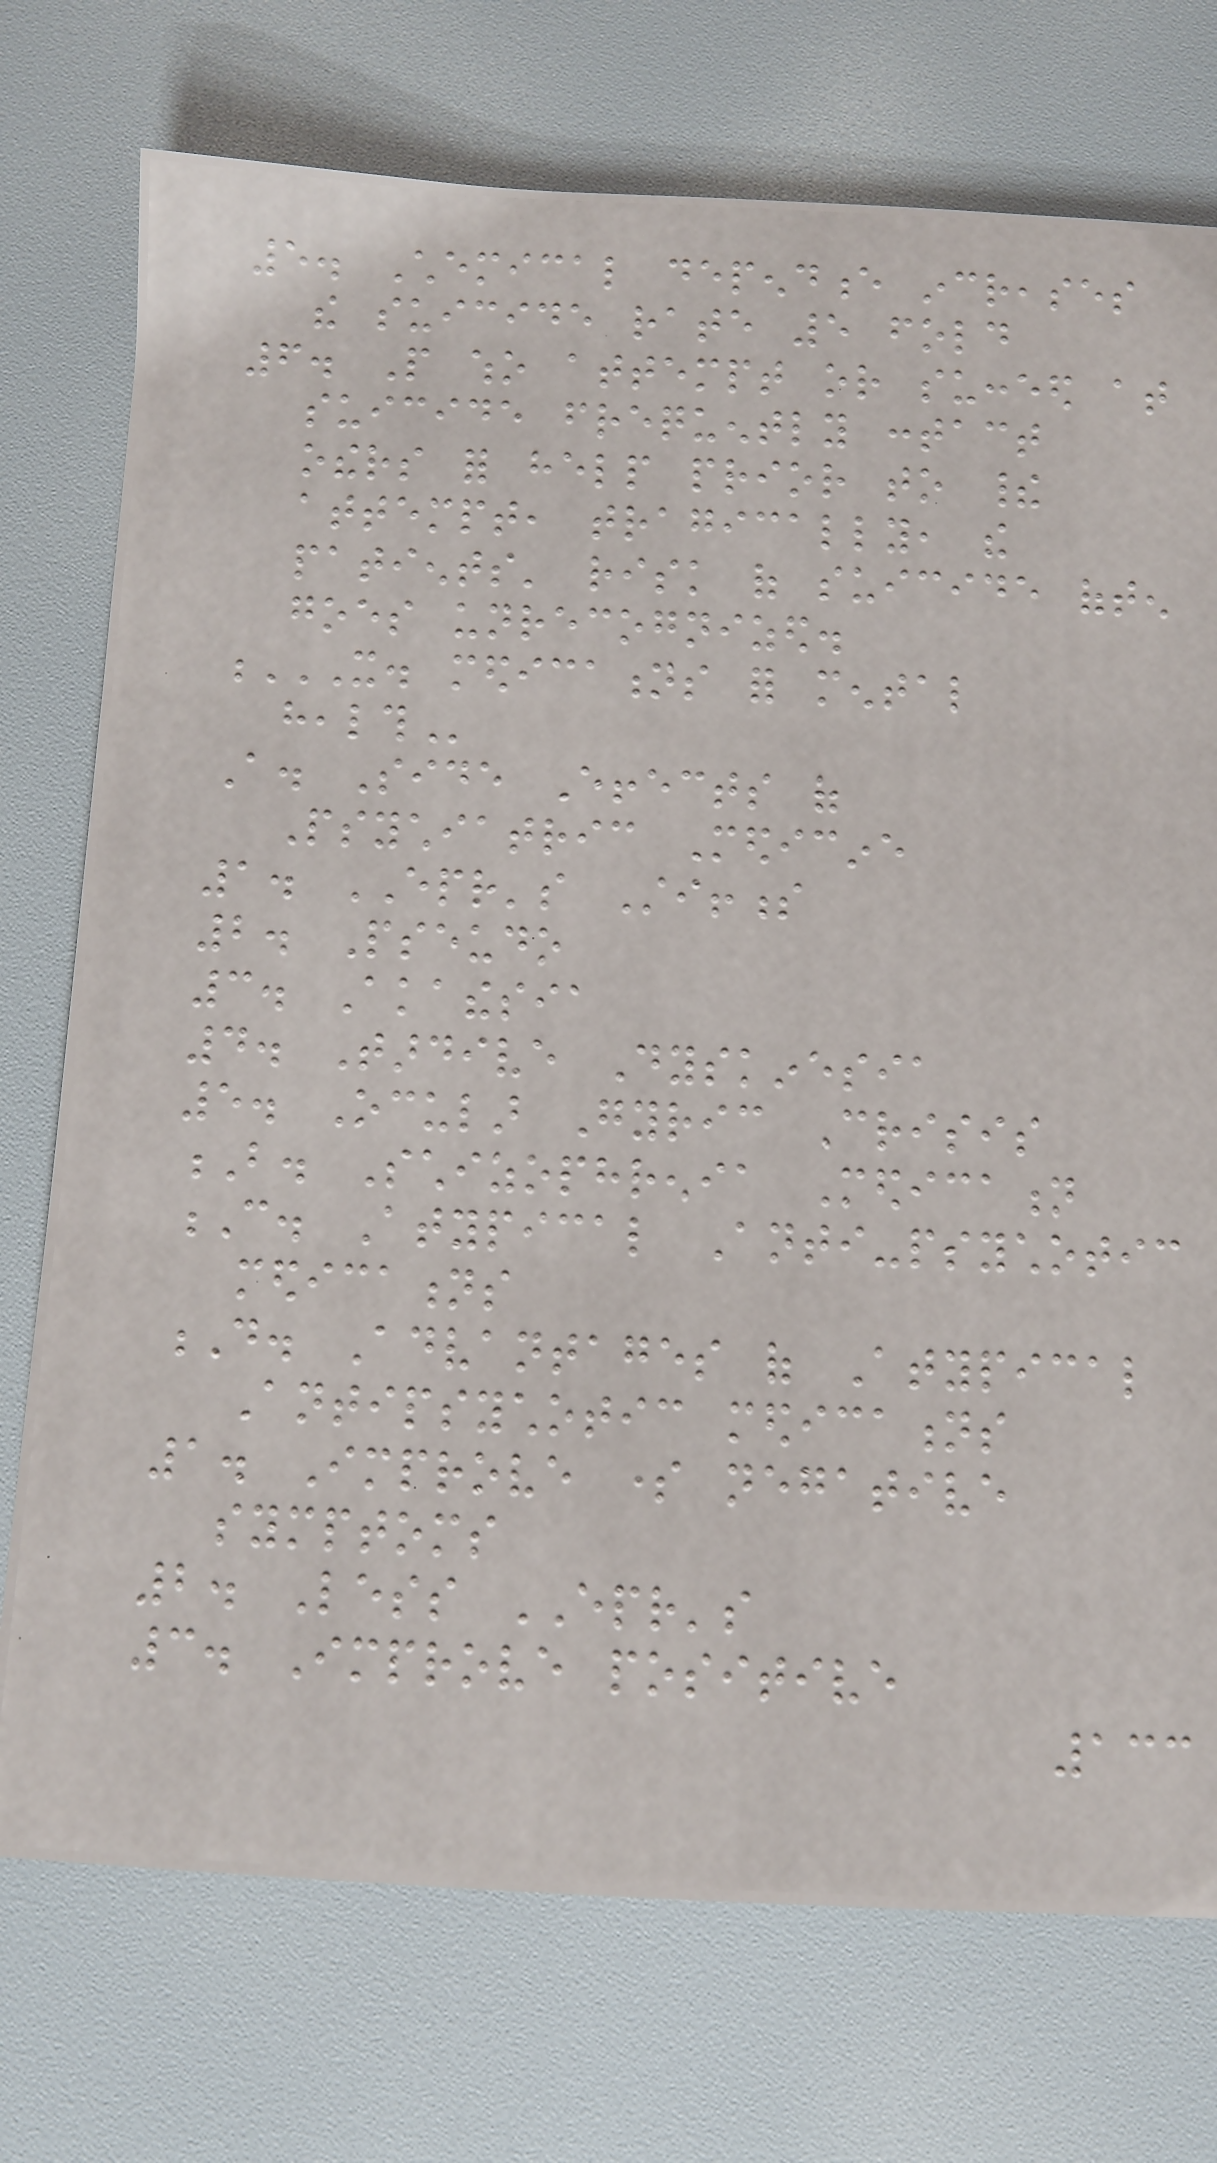5. Chemical dependence increases
the suicide rate 5 fold
6. People who attempt or succeed at
suicide frequently contact
others for help prior to their
attempt, tragically, the
patients' risk of suicide often
goes unrecognized.
X. MEDICATIONS FOR MENTAL
HEALTH
A. Side Effects of
Psychiatric Medicine
1. EPR's Stiffness
2. Pseudo
3. Akathesia
4. Tardive Dyskinesia
5. Ocular Gyric Crisis
B. Schizophrenia Medication
C. Atypical Anti-psychotic
medications
D. Advantages of Atypical
Antipsychotic medications
1. Improve some negative
symptoms
2. Less EPR's
3. Improve positive
133
